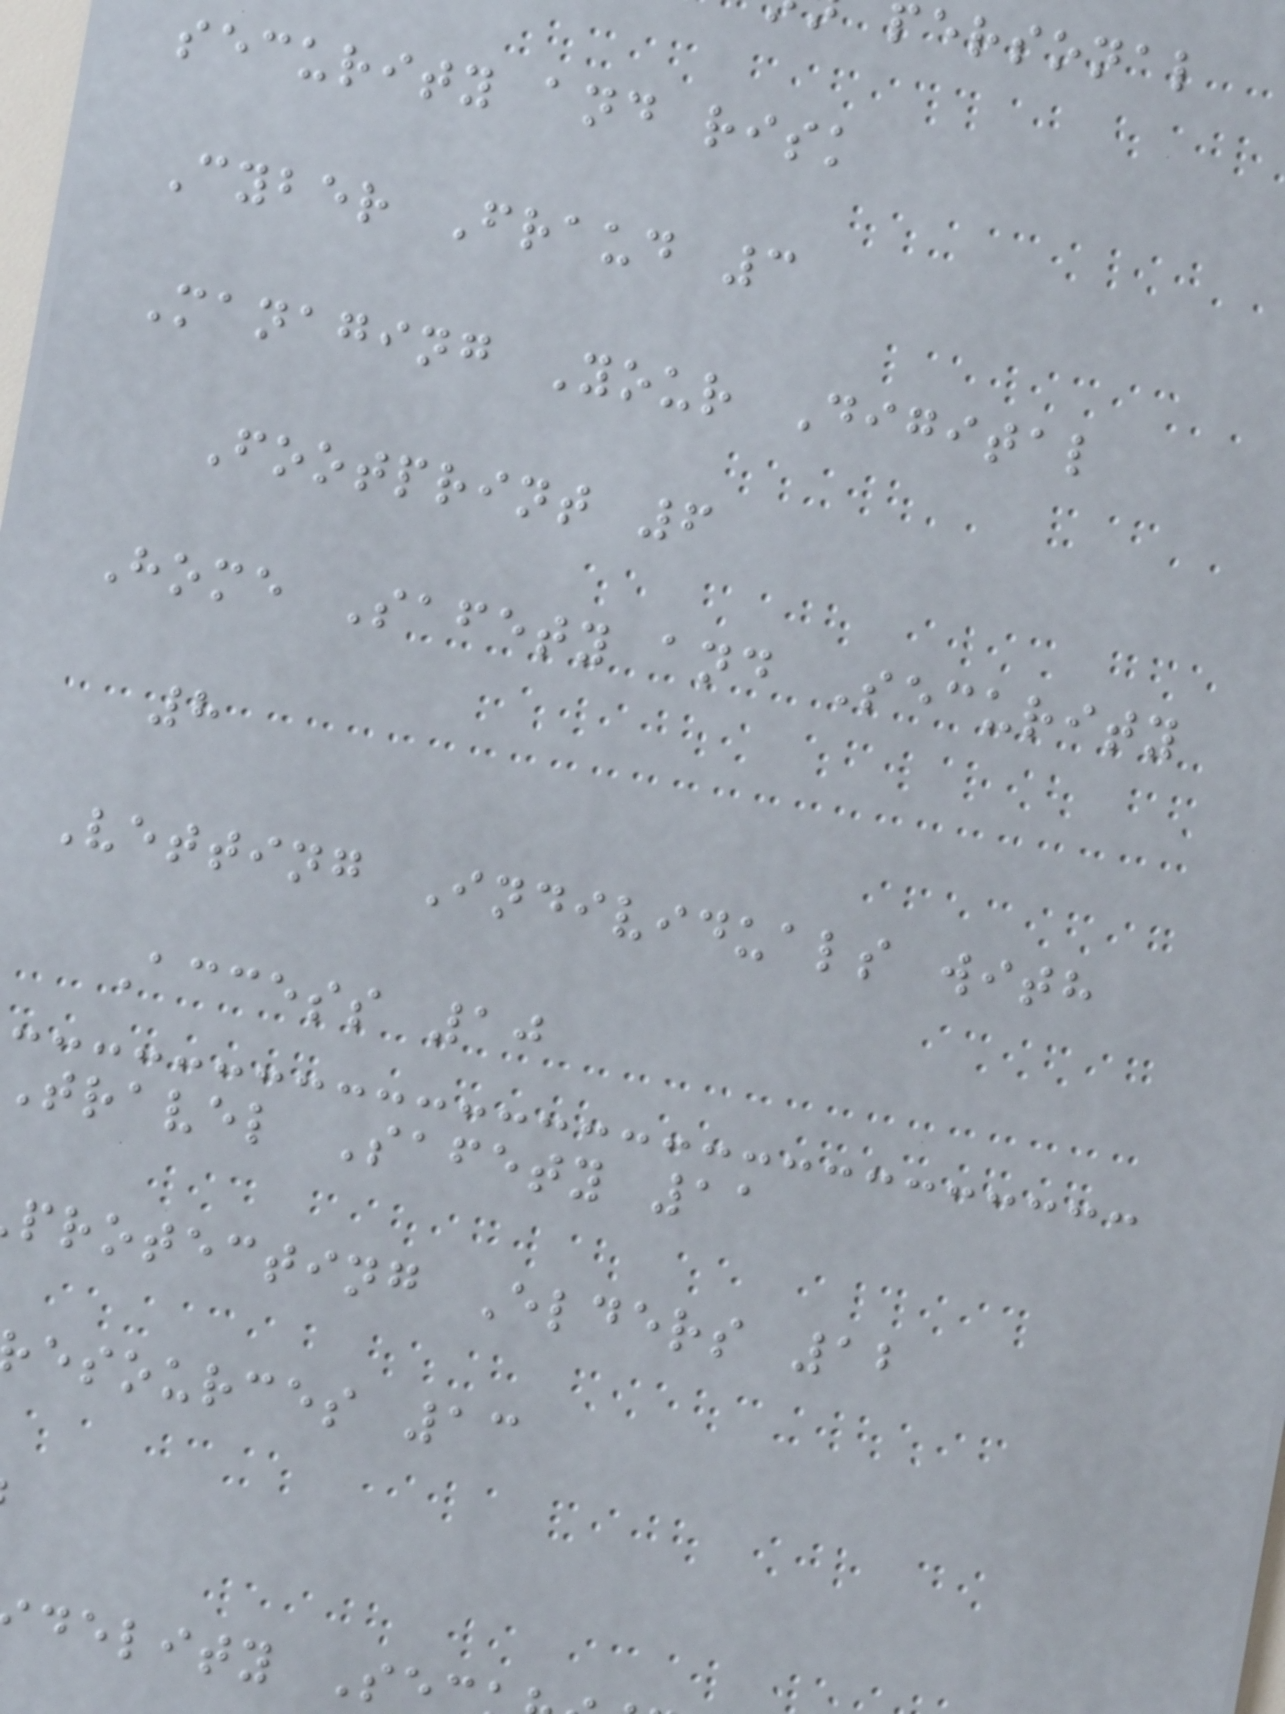personal
security and risk
Cyber Fraud 3
Managing Your Digital
Footprint 6
Home Safety and Security
8
Vetting Individuals with
Access 10
Travel Safety 11
protecting Elders 12
esources 13
delity Se
